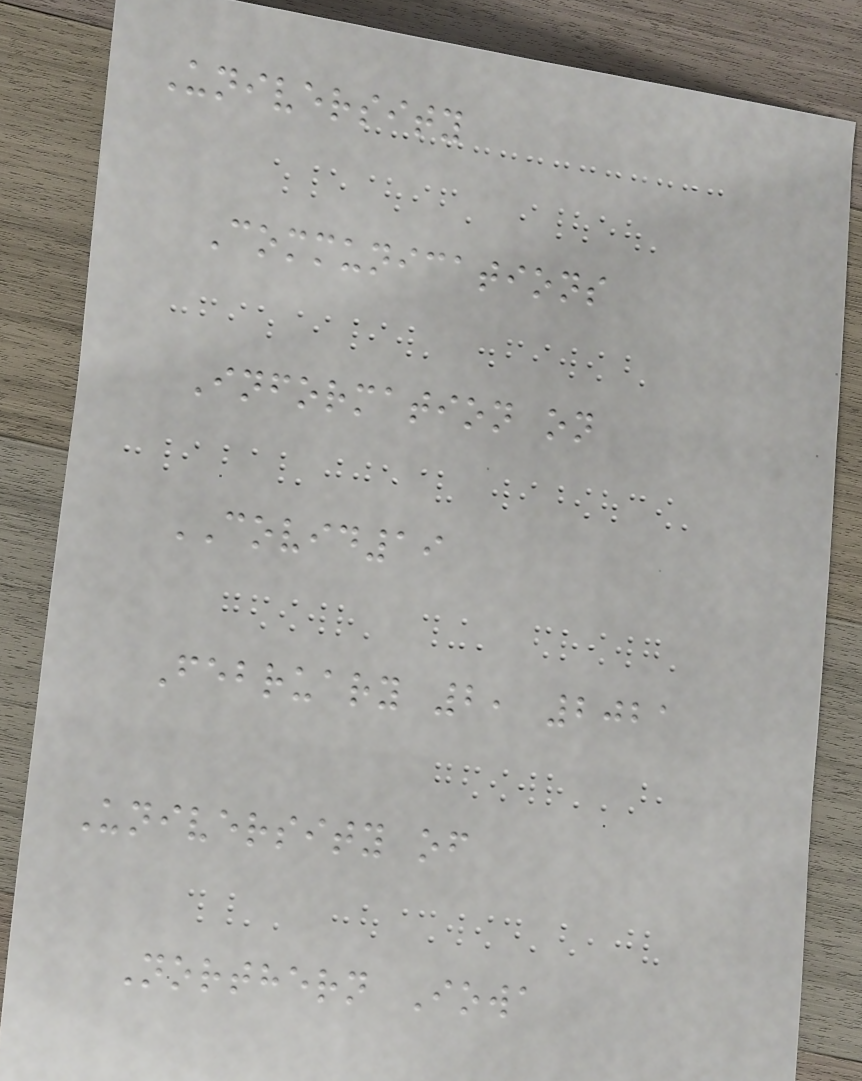University
Communications
Information on
COVID19
February 2, 2021
University of
Northern Iowa
